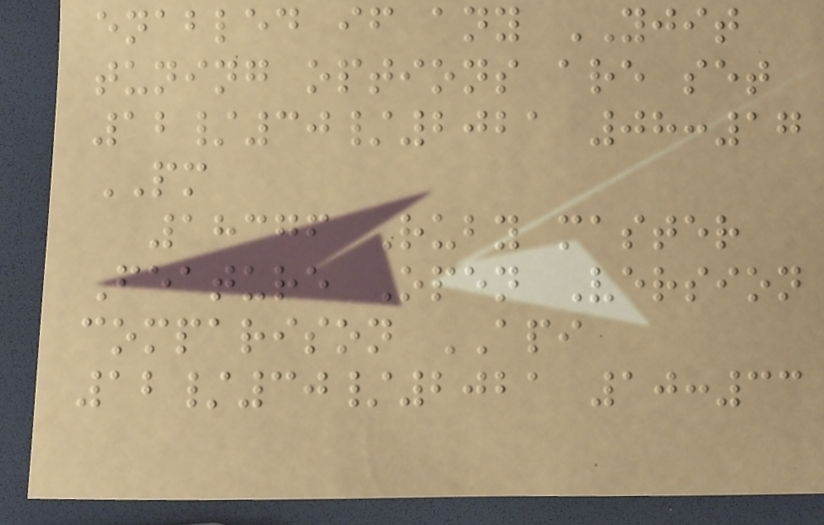enabled if any YJIT
tuning options are set
12/30/2021 08:17
PM
18376 Ruby master
Feature Open Version
comparison API
12/30/2021 10:33
